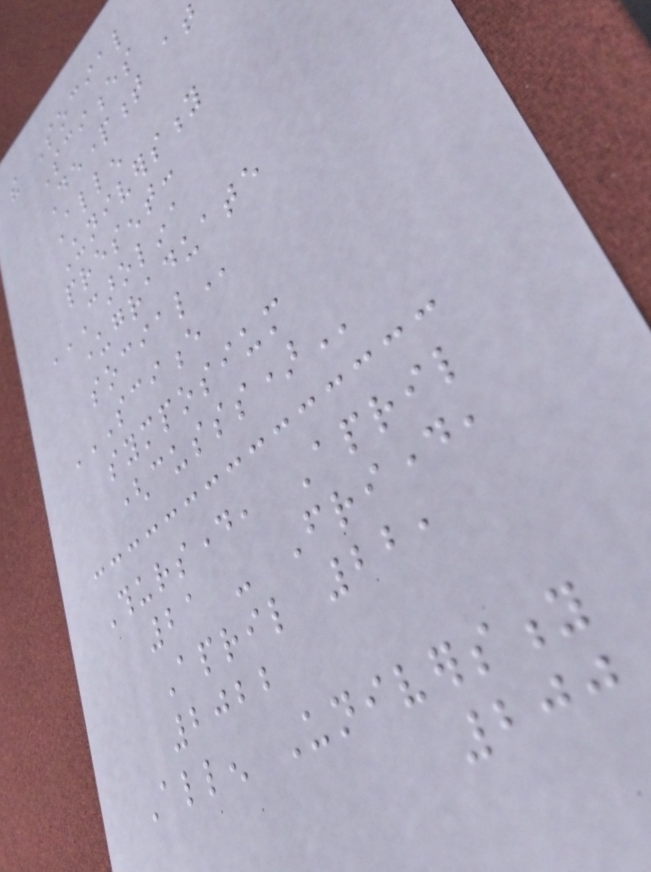the Social
Sciences
Department at
Allen
University
present:
CAROLINA
UNDERGRADUATE
SOCIAL
SCIENCE
SYMPOSIUM
(CUSSS)
Thursday, April
21 - Friday,
April 22,
2022
Allen University
200
